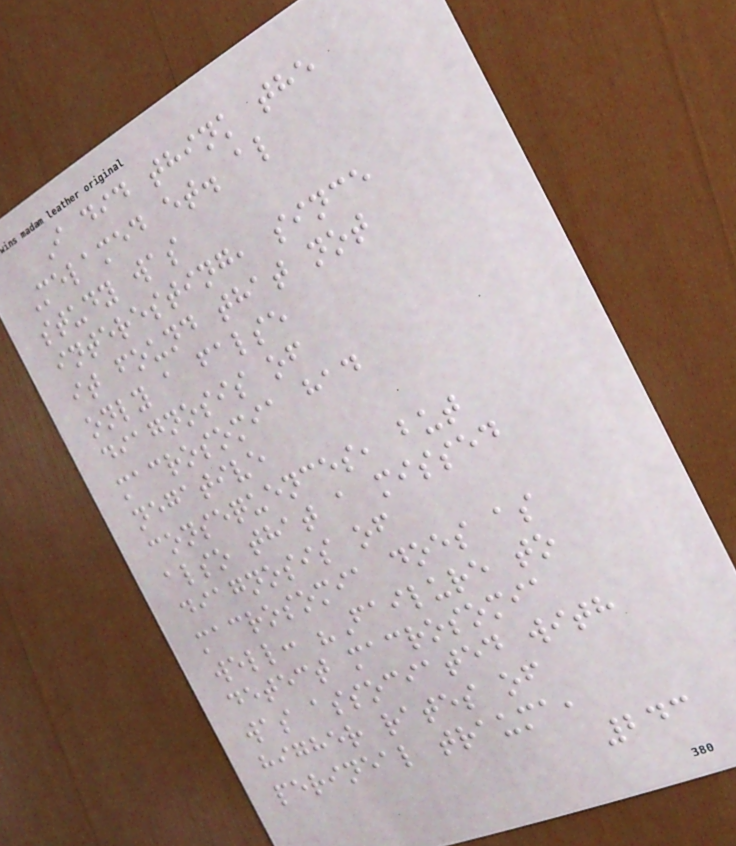I did think the
Melamed et. al
study was
interesting, since
it found that not
only a false
diagnosis of
macrosomia had
negative
consequences, but
also that a missed
diagnosis of
macrosomia does as
well: "Failure to
detect macrosomia
was associated with
higher rates of
perineal trauma,
243
